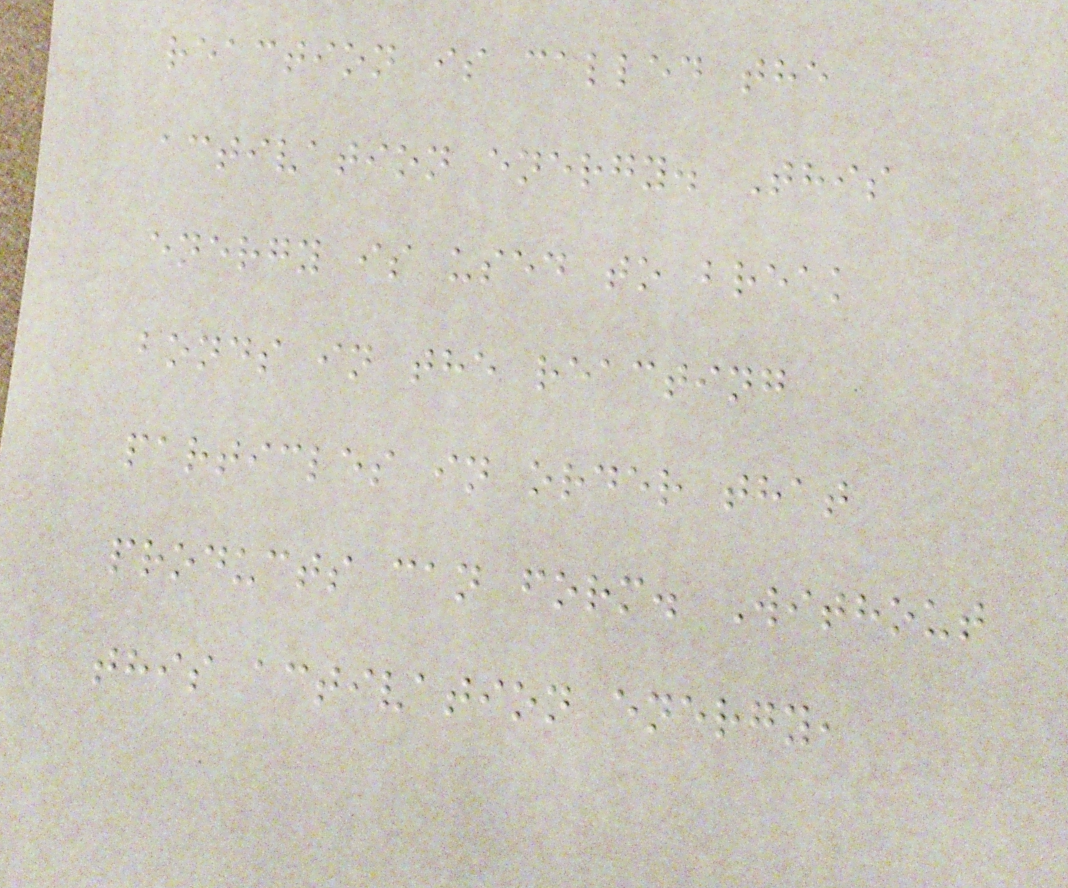reaction is called the
activation energy. This
energy is used to break
bonds in the reacting
particles in order that
products can form. Without
this activation energy,
